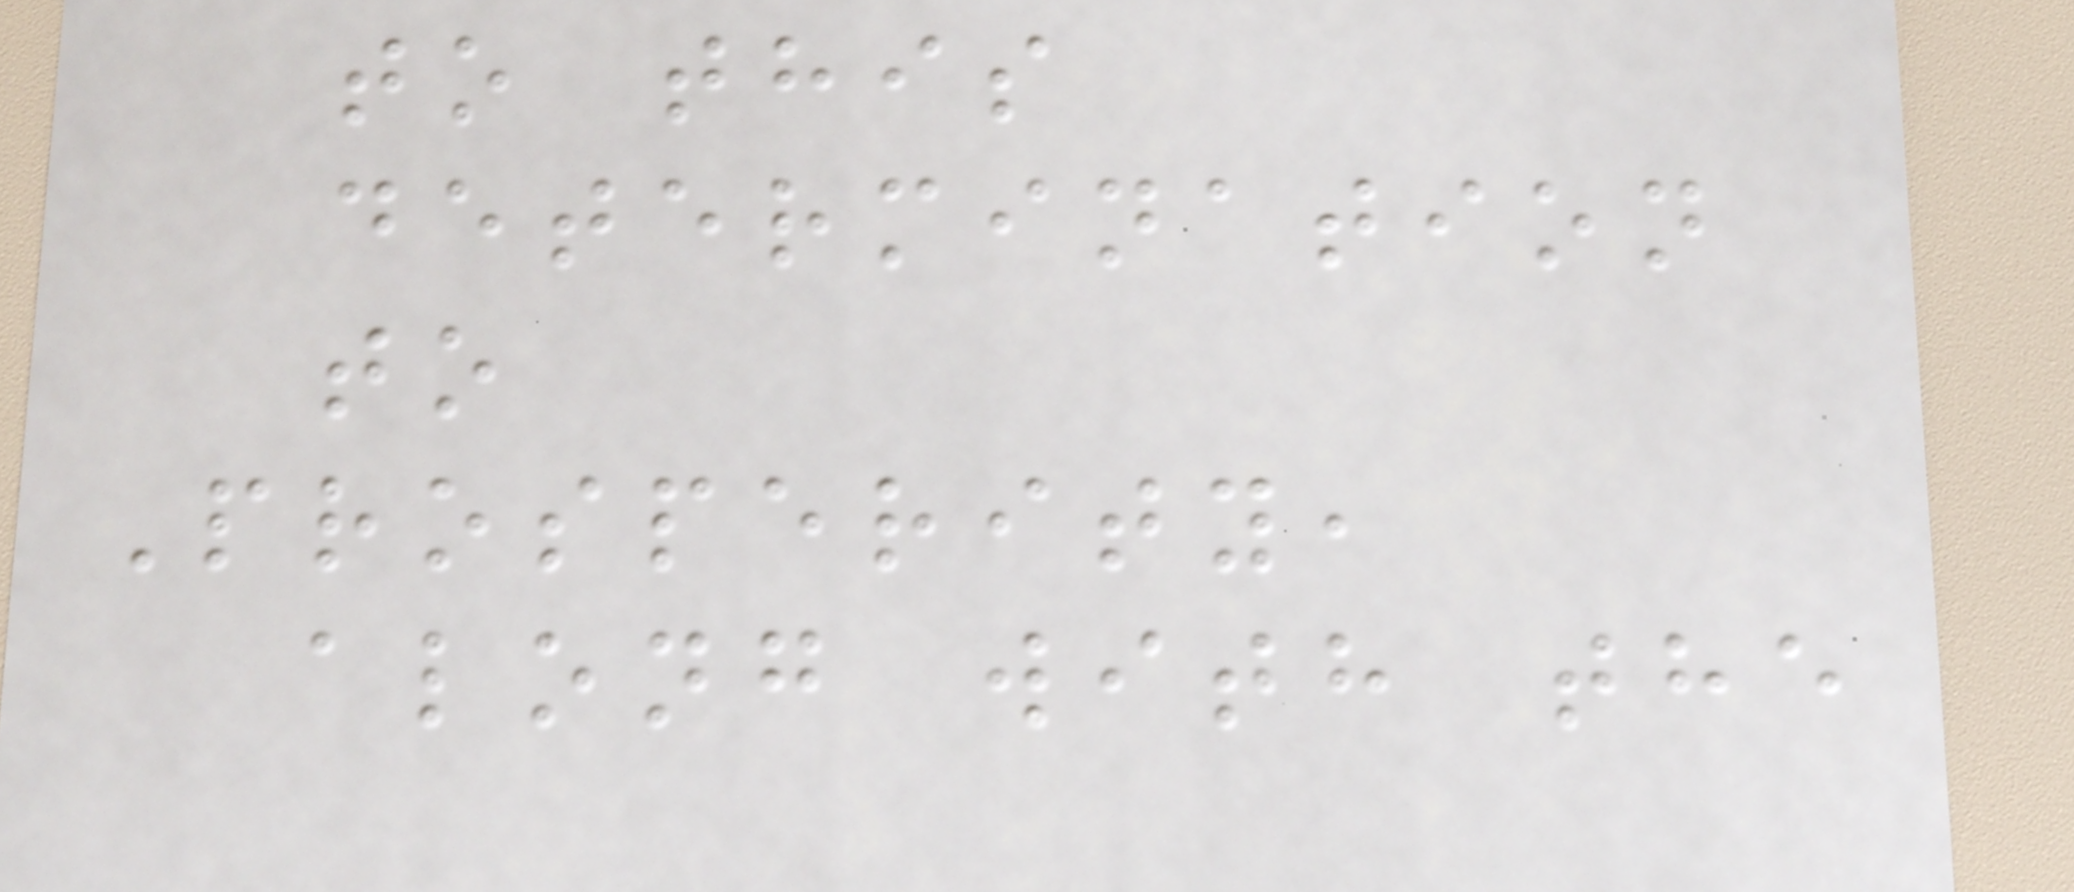to this
determination
to
Prosperity,
along with the
